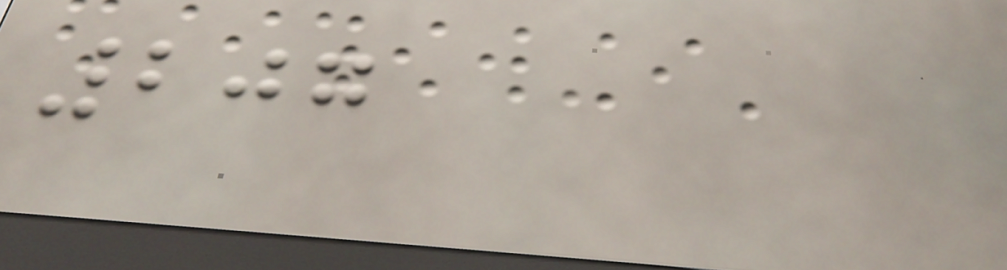207
